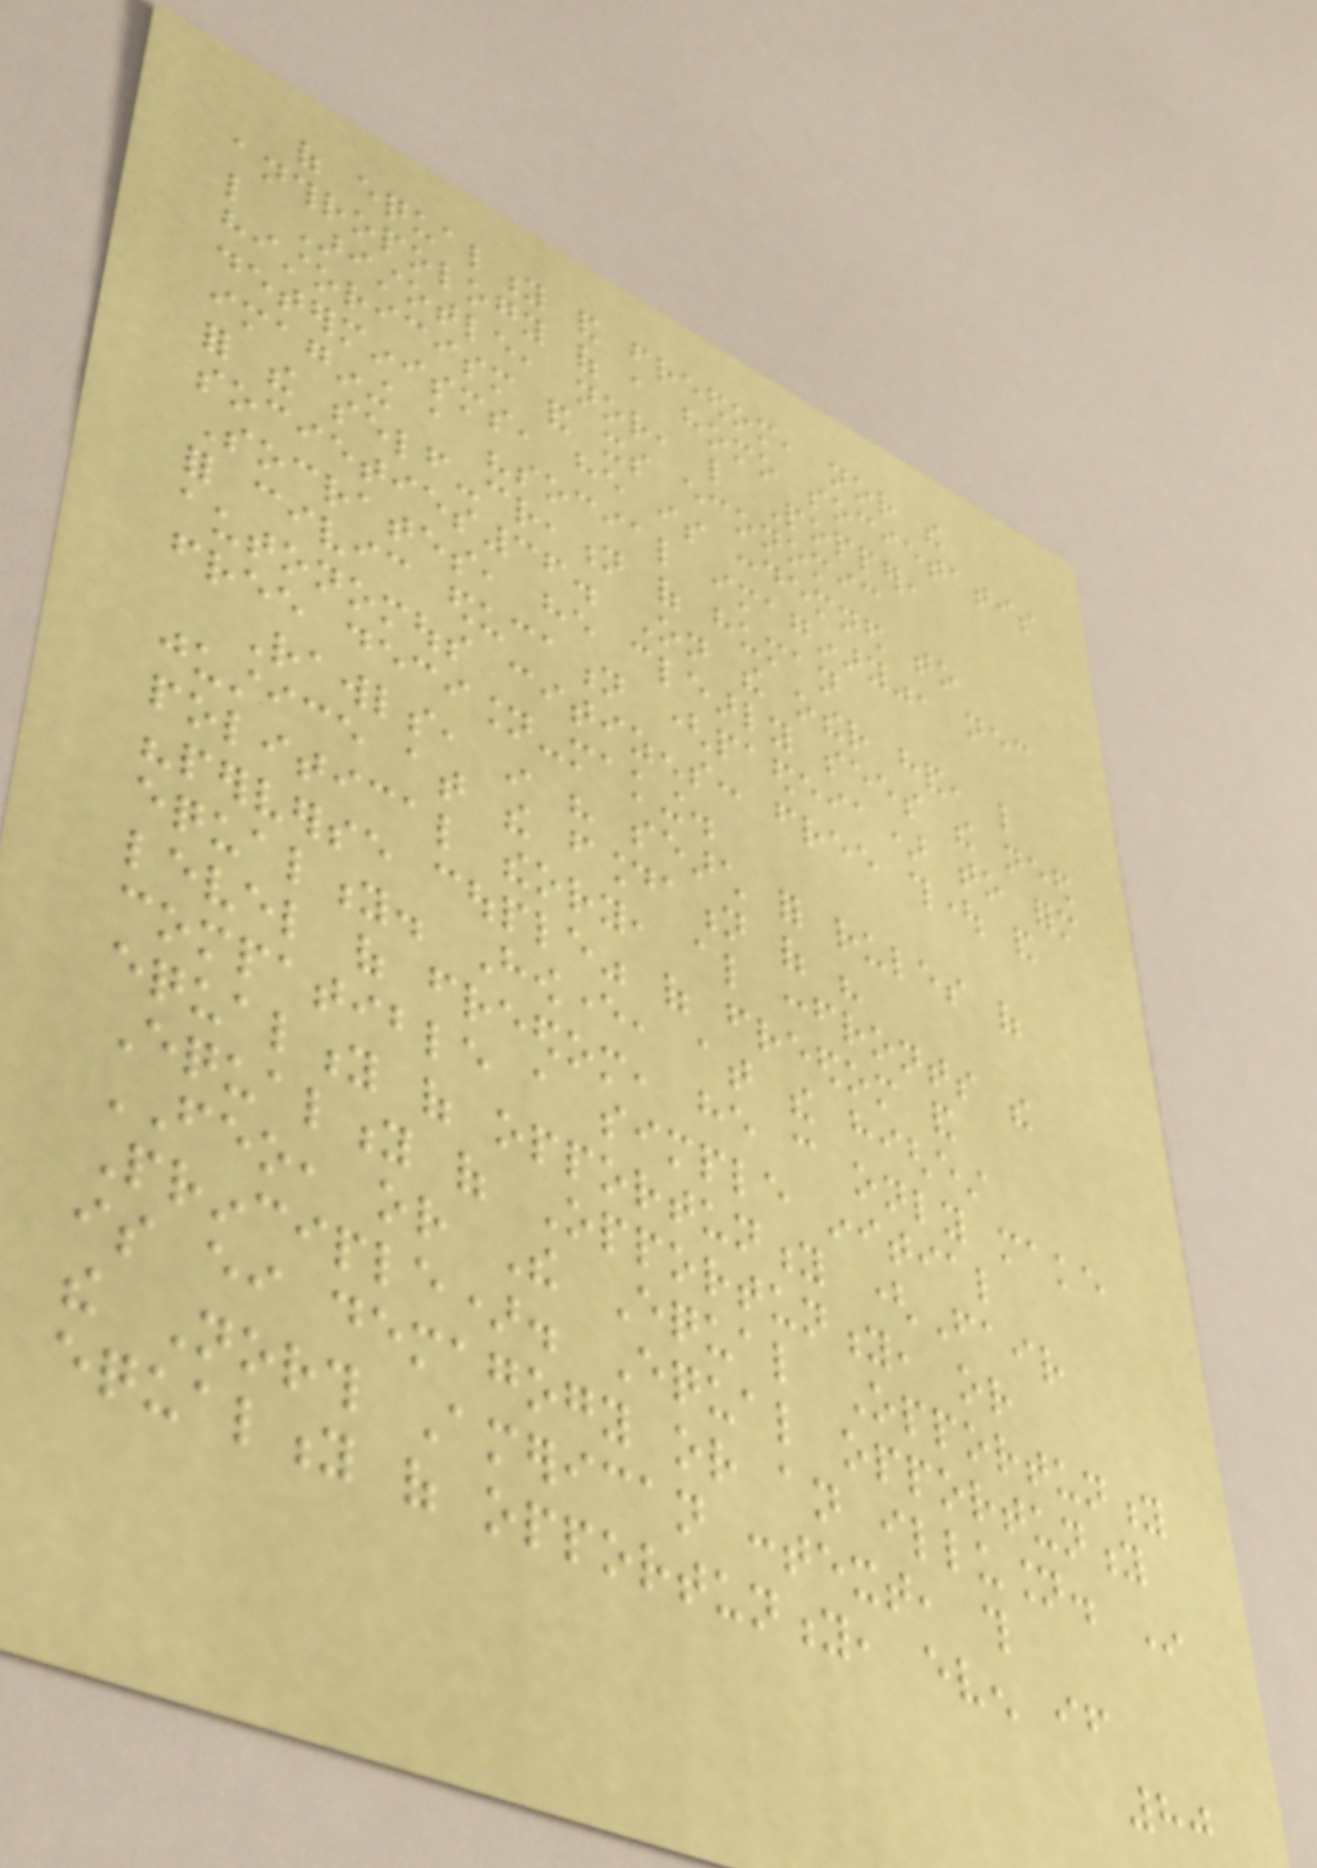of equality and freedom, nor the
anthropology of a homo societatis
like Aristotle, nor, like Popper,
historicism and its economic
determinisms, he is condemned to
imagining a "social imaginary", necessary
for the self-creation of human
societies36. On the other hand, like
Socrates, he clearly sees the need
for civic education (paedeia) to form
autonomous citizens: free thought and
free decision-making.
Rawls, in his search for rules of
justice at the foundation of his
political theory, also confronts the
"perverse couple" of freedom and
equality. However, at the highest
level of freedom, he can only make
compatible a simple initial
equality of opportunity (Fair
Equality of Opportunity, or
FEO, or The Equal Opportunity
Principle). Equal opportunity
is either demagogy or an illusion. In
the North American context, this
equality of opportunity, even if
80
